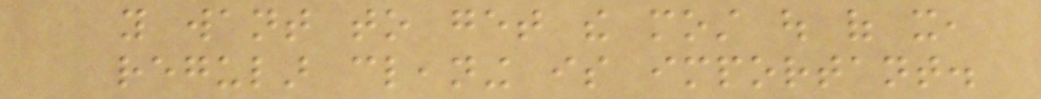you want to get the most out of it,
regular cleaning is important.
